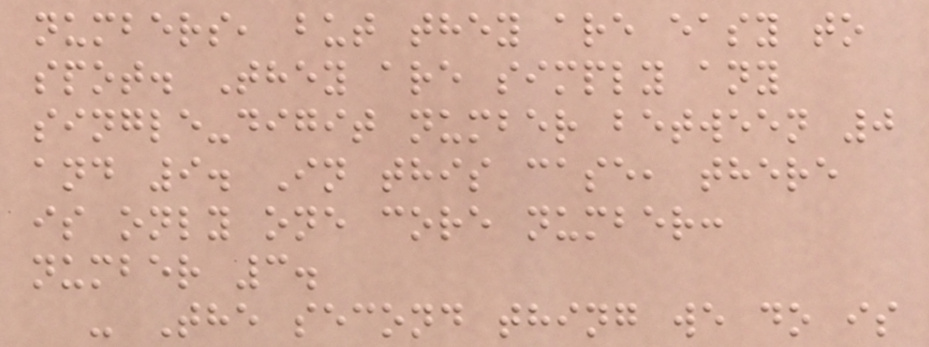numbers, but they are easy to
spot. They are simply any
single-digit number between 0
and 9. In this case, there
is only one core number:
number 3.
- The second thing we do is
